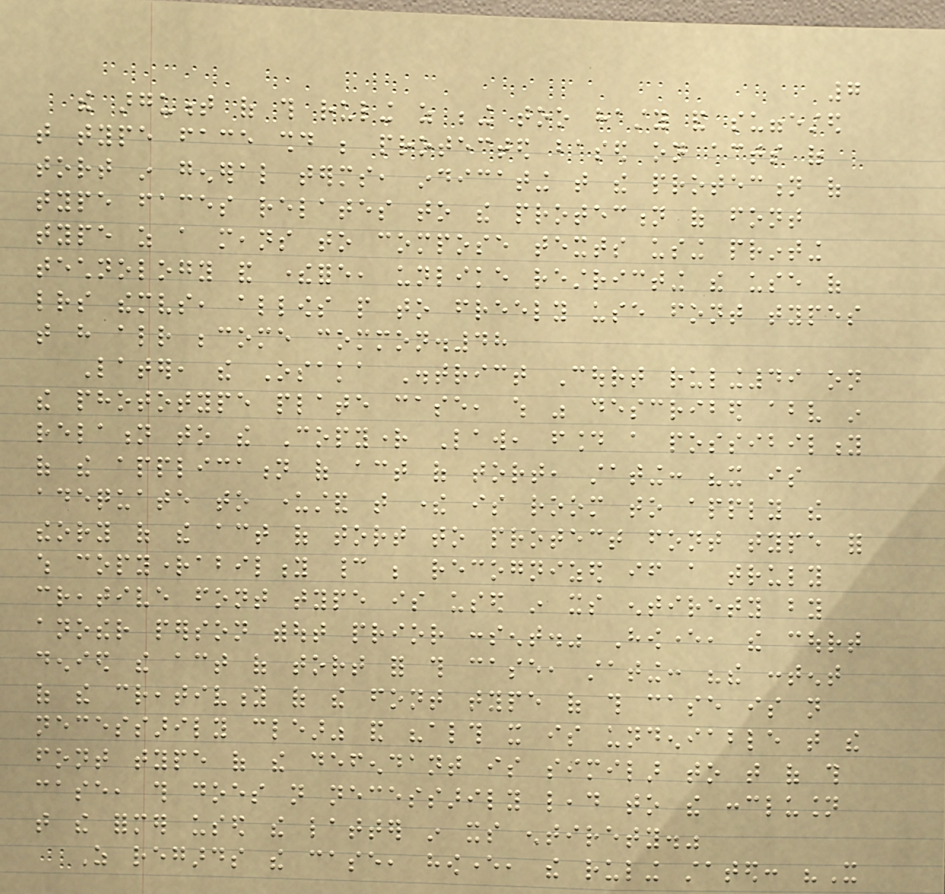7
the argument of this ruling as being too hasty and suggested
that type face should be protected based on acts of
tort in general terms, indicating that the protection of
type faces relates to the protection of font
type as a means to compose texts using printing
technology and therefore, unlike restricting the use of
letters themselves, allows people to freely use font types
that have already become common.48
Later, the Osaka District Court ruling49 on
the phototype plate case, which was described above in
relation to the Copyright Law, found a possibility
of the application of act of tort, stating: "it is
adequate to understand that there is room to apply the
theory of the act of tort to protect font type for
which copyrightability cannot be recognized if a truly
creative font type is used in its entirety by
another person without prior consent." However, the court
denied the act of tort for this case, stating: "the content
of the creativity of the font type of this case is not
necessarily clear" and "although it is undeniable that the
font type of the defendant is similar to that of this
case, this does not necessarily lead to the conclusion
that the former used the latter in its entirety."
As regards the case, however, the ruling stated: "It
